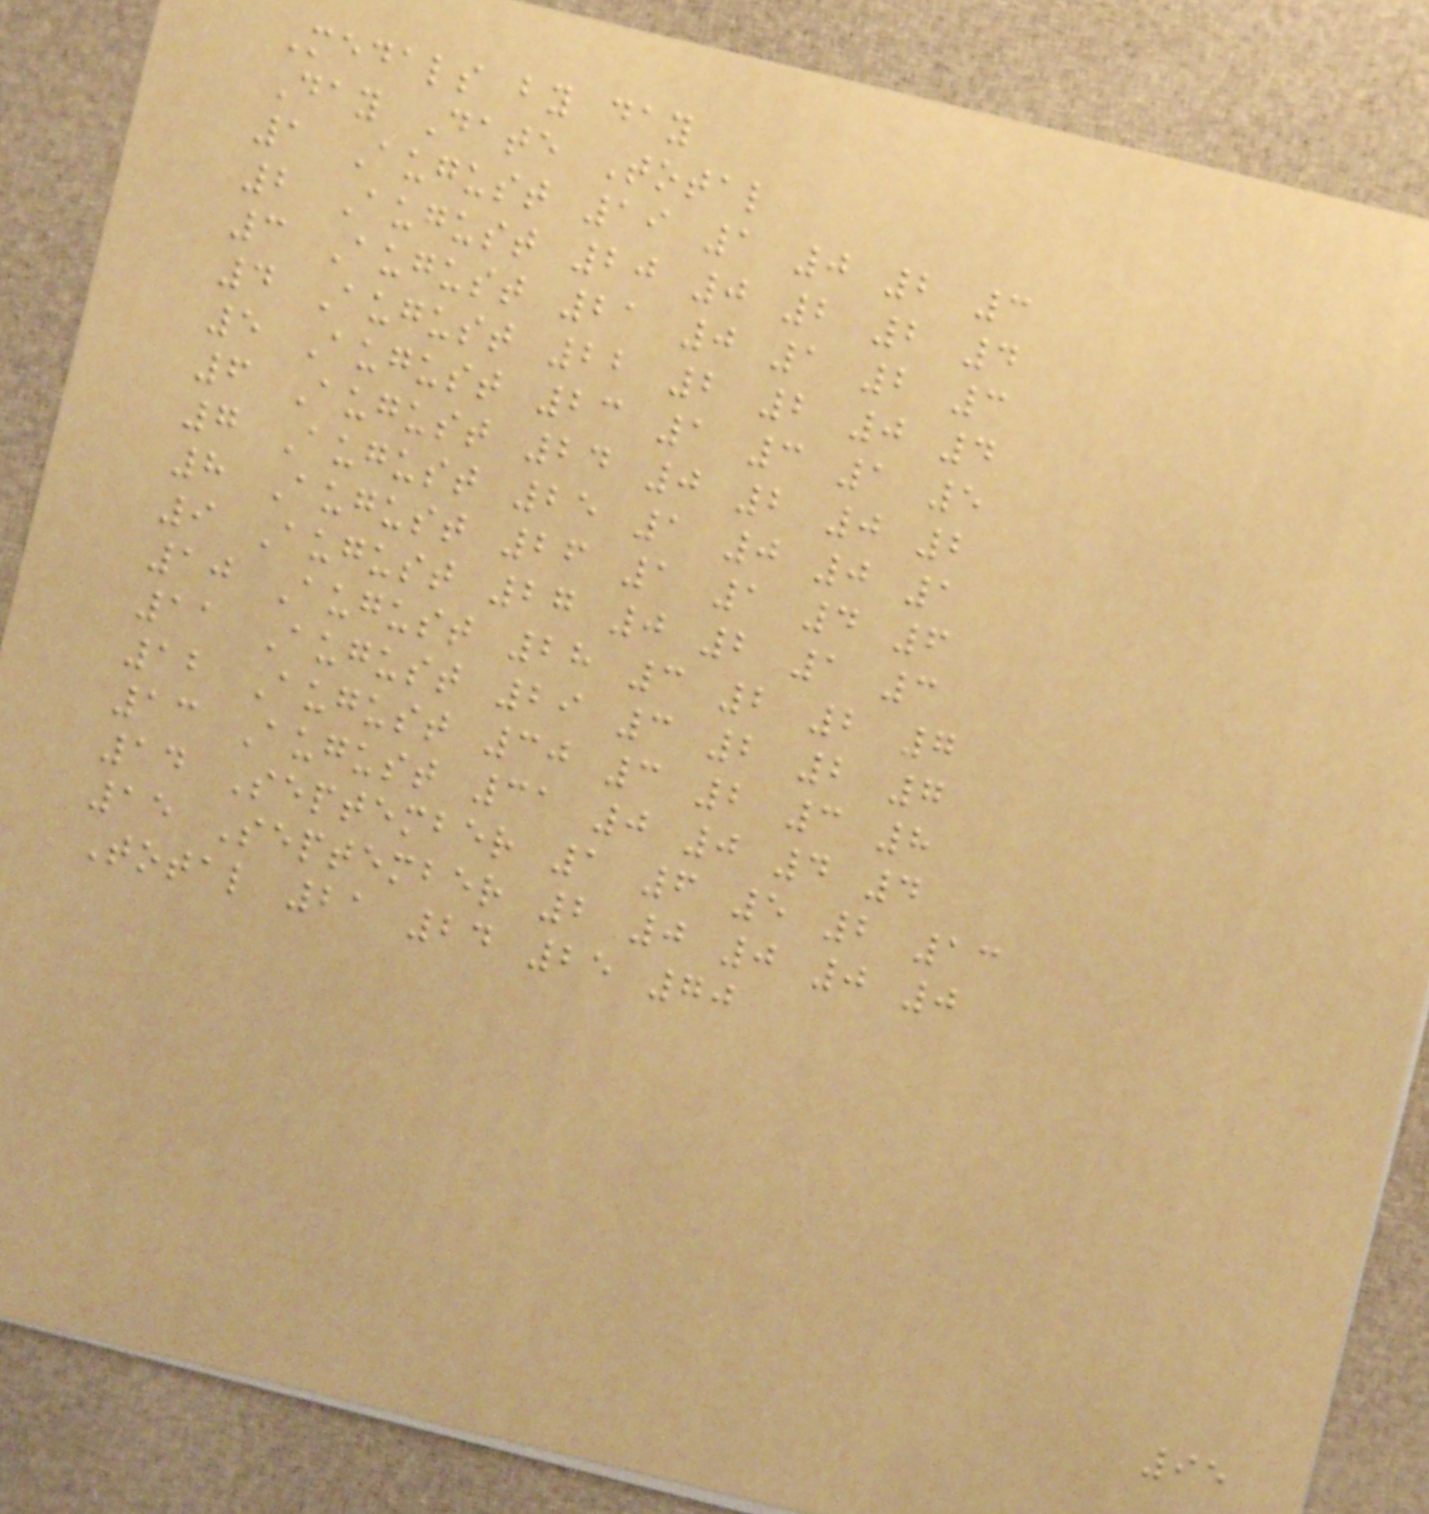Medals by day
Day Date Total
1 August 19 1 0 2 3
2 August 20 0 2 2 4
3 August 21 0 1 2 3
4 August 22 2 2 0 4
5 August 23 1 3 1 5
6 August 24 0 2 0 2
7 August 25 1 0 0 1
8 August 26 1 1 4 6
9 August 27 0 2 1 3
10 August 28 3 2 2 7
11 August 29 3 2 2 7
12 August 30 3 2 3 8
13 August 31 0 0 4 4
14 September 1 6 5 2 13
15 September 2 0 0 0 0
Total 21 24 25 70
95
